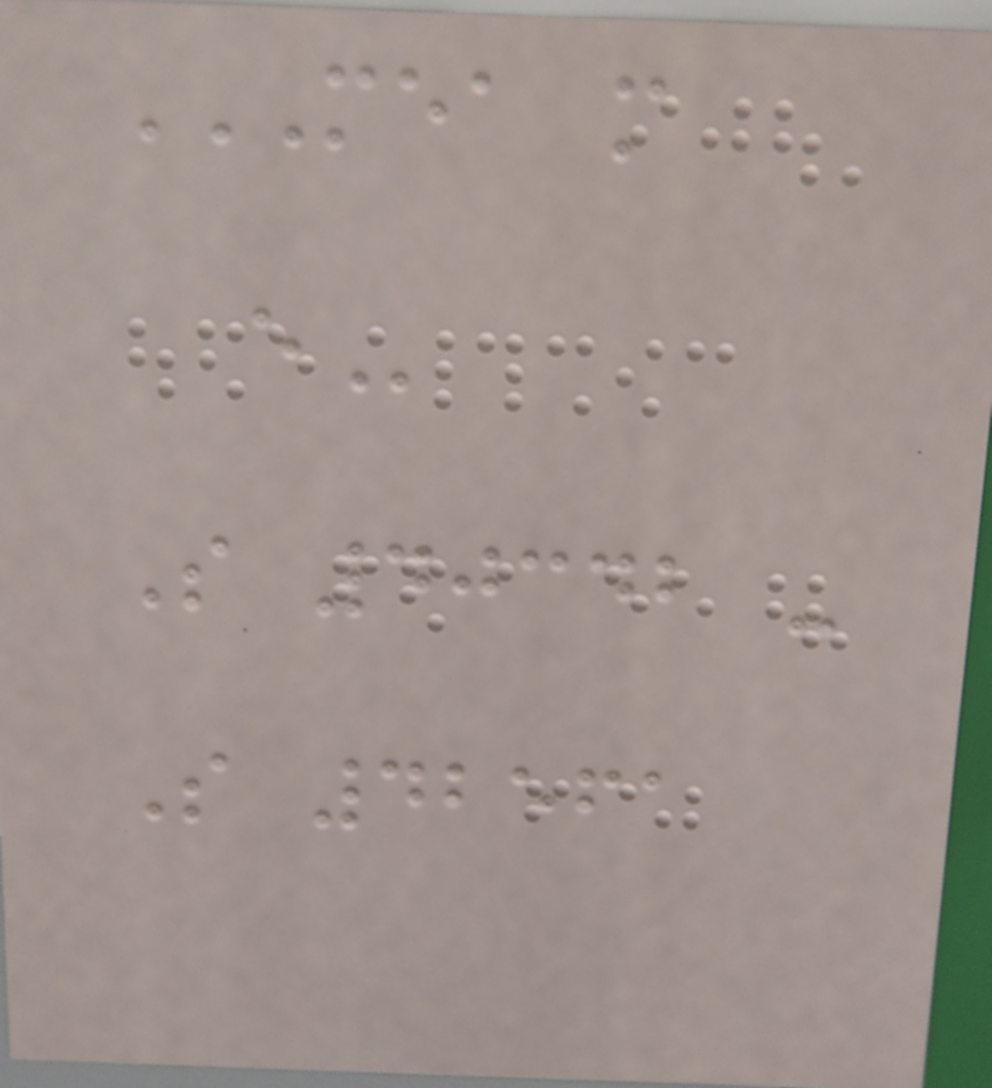MEA M
E
S 40342 -
S 42561
